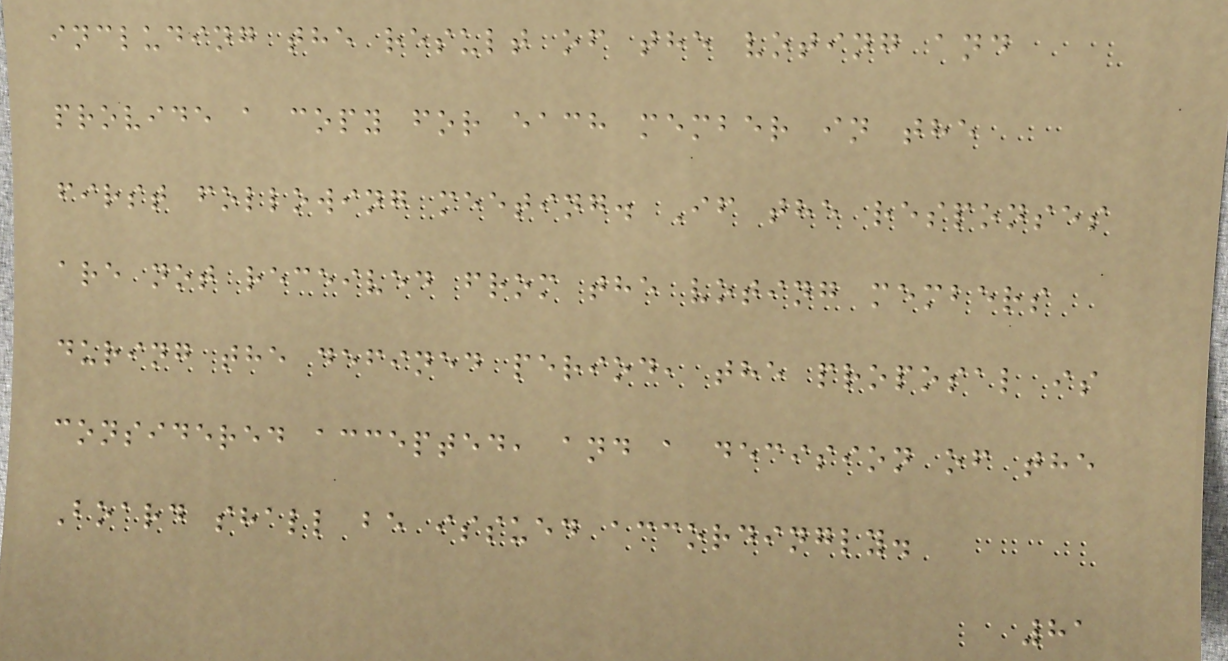including the result of the voting and
provide a copy for each member in the
first following meeting. If the responses
are not received from the voting members
during the defined period, the proposal is
considered accepted, and a decision of the
Board shall be issued accordingly.
81
